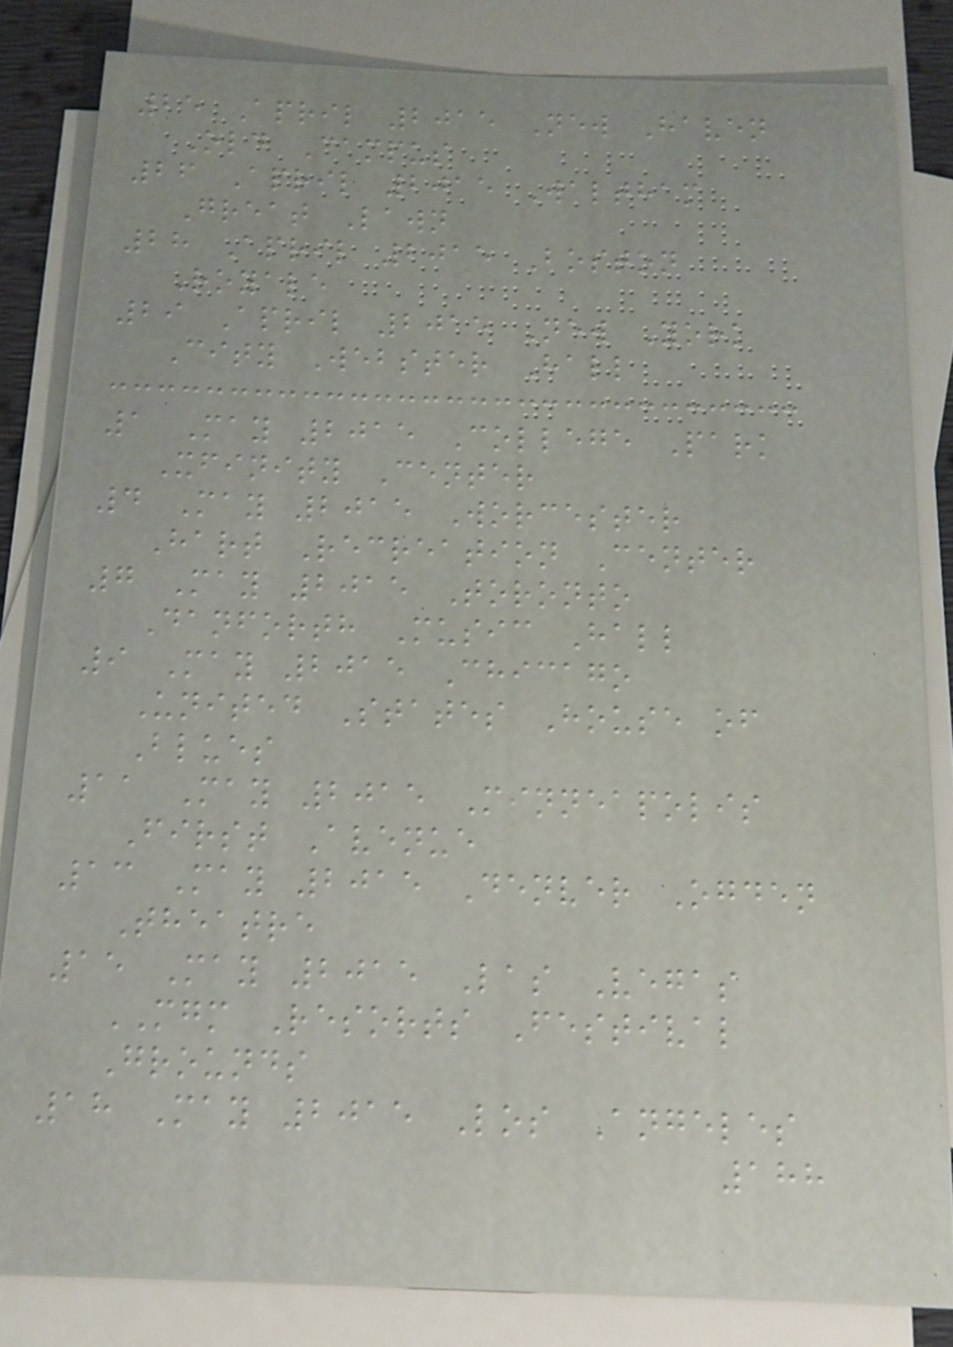25 April 2015 New Haven
Old Campus
26 April 2015 Waltham
Great Lawn
28 April 2015 Boston
Royale
29 April 2015 New York
City Webster Hall
1 May 2015 College Park
Xfinity Center
4 May 2015 Worcester
Hart Recreation Center
7 May 2015 Toronto
Danforth Music Hall
9 May 2015 Chicago
United States House of
Blues
11 May 2015 Minneapolis
First Avenue
13 May 2015 Denver Ogden
Theatre
15 May 2015 Las Vegas
MGM Resorts Festival
Grounds
18 May 2015 Los Angeles
188
